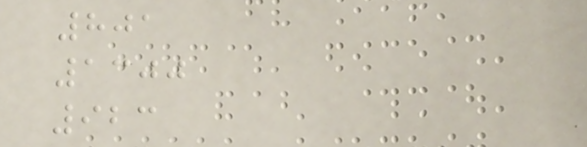801
1300
923
